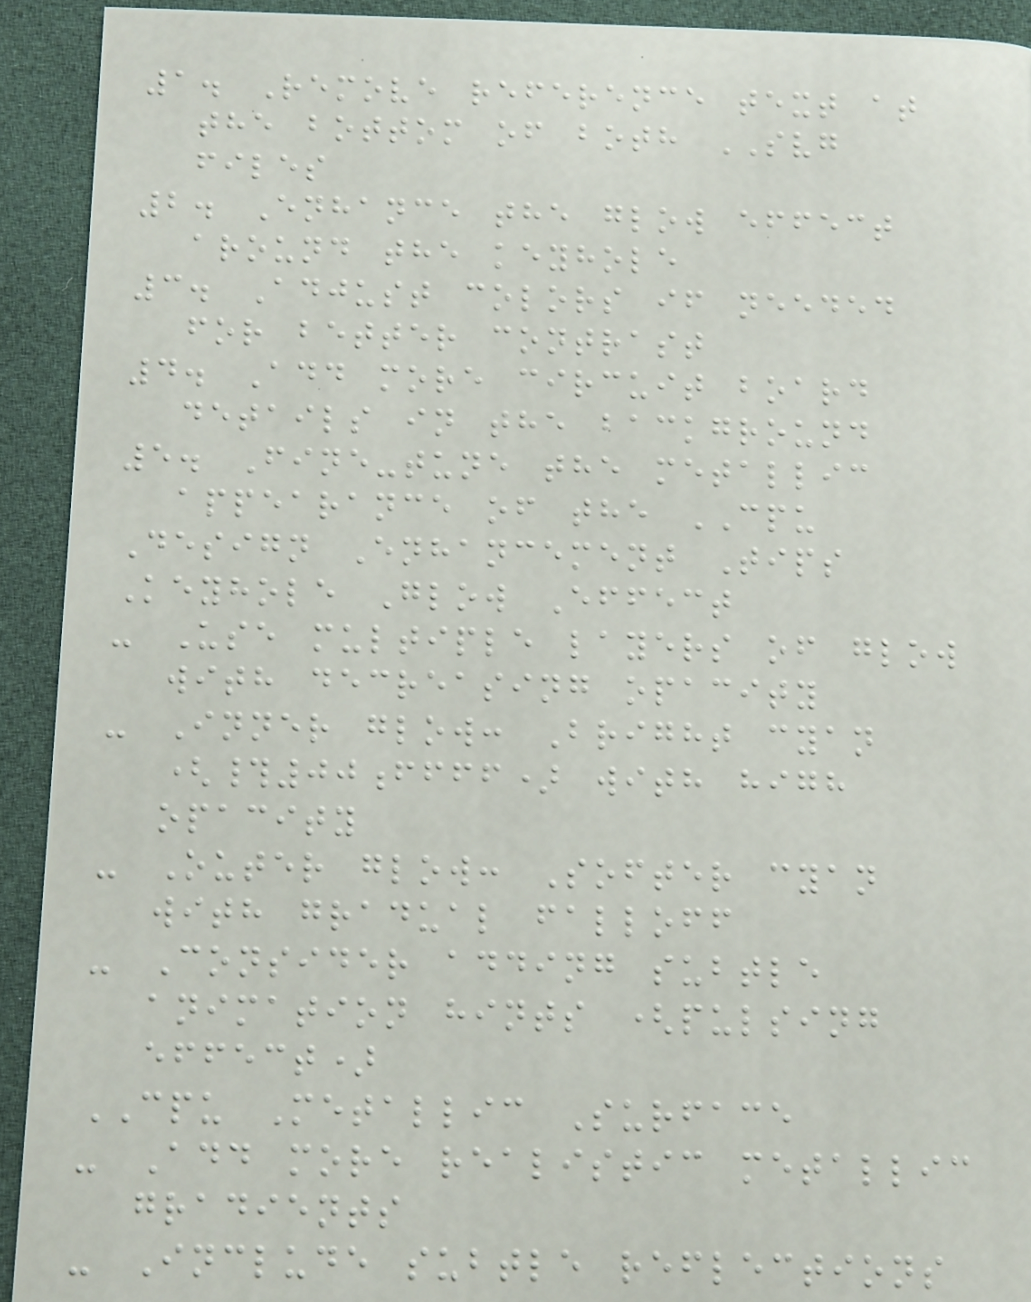1. Remove reference text at
the bottom of both SVG
files
2. Enhance the glow effect
around the keyhole
3. Adjust colors if needed
for better contrast
4. Add more circuit board
details in the background
5. Fine-tune the metallic
appearance of the CPU
Design Enhancement Tips
Keyhole Glow Effect
- Use multiple layers of glow
with decreasing opacity
- Inner glow: Bright cyan
(#00ffff) with high
opacity
- Outer glow: Softer cyan
with gradual falloff
- Consider adding subtle
animation hints (pulsing
effect)
CPU Metallic Surface
- Add more realistic metallic
gradients
- Include subtle reflections
